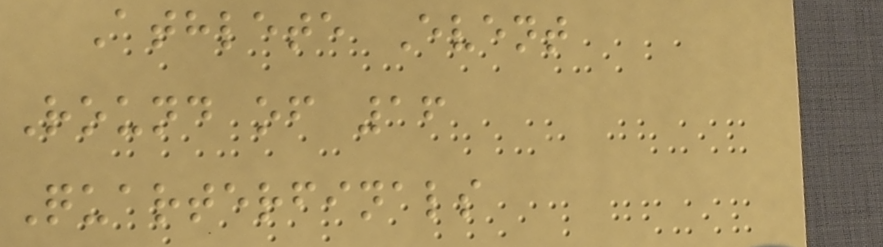Athlete Event
Round of 16
Quarterfinals
